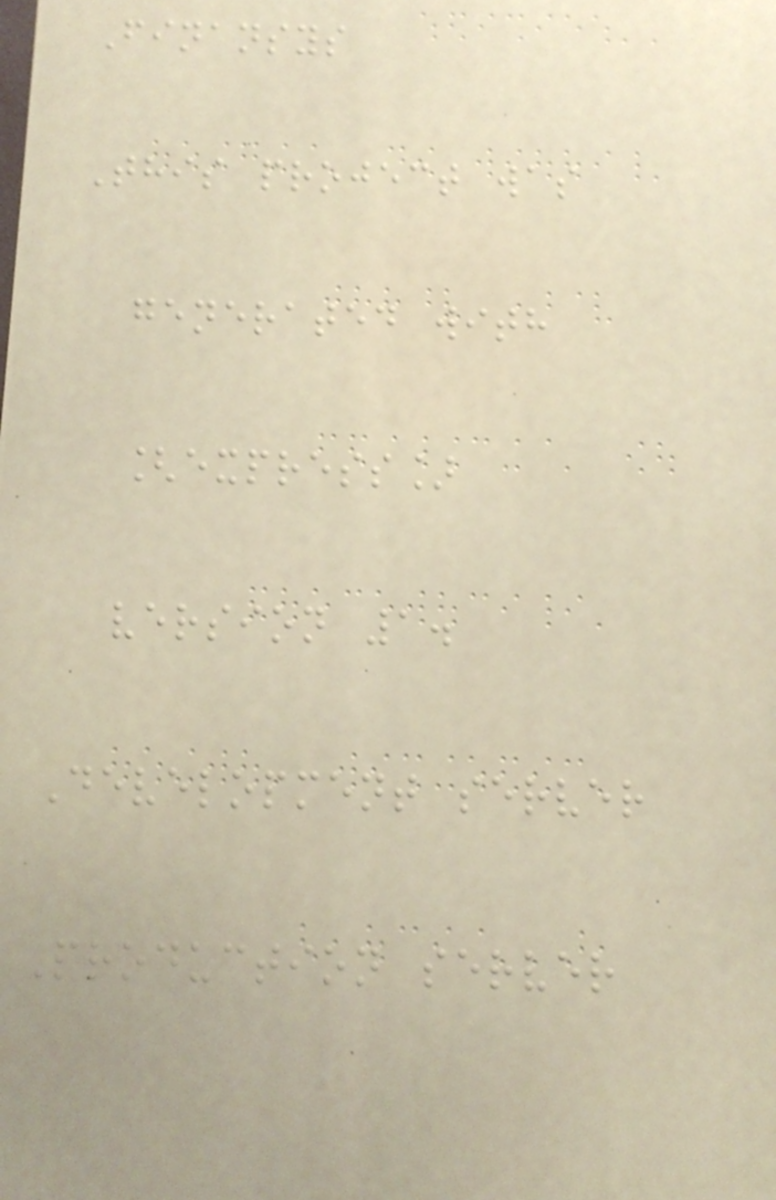Finansys
This project was
generated with
[express]
version 1.
Development server
Production server
